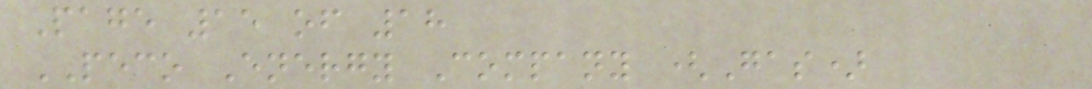Page 15 of 18
PECO Energy Company (Gas)
